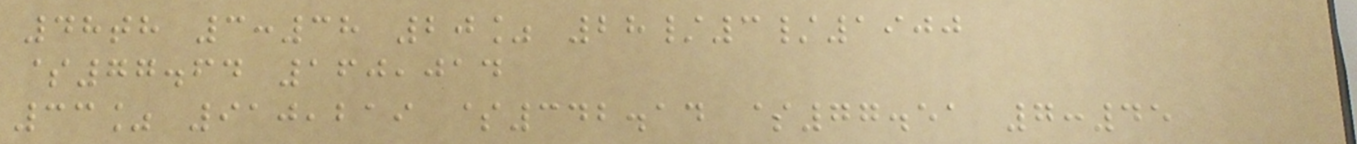48th 3:38 20% 28/3/1900
$77.64 160,014
33% 910,219 $342.14 $77.51 7:45
